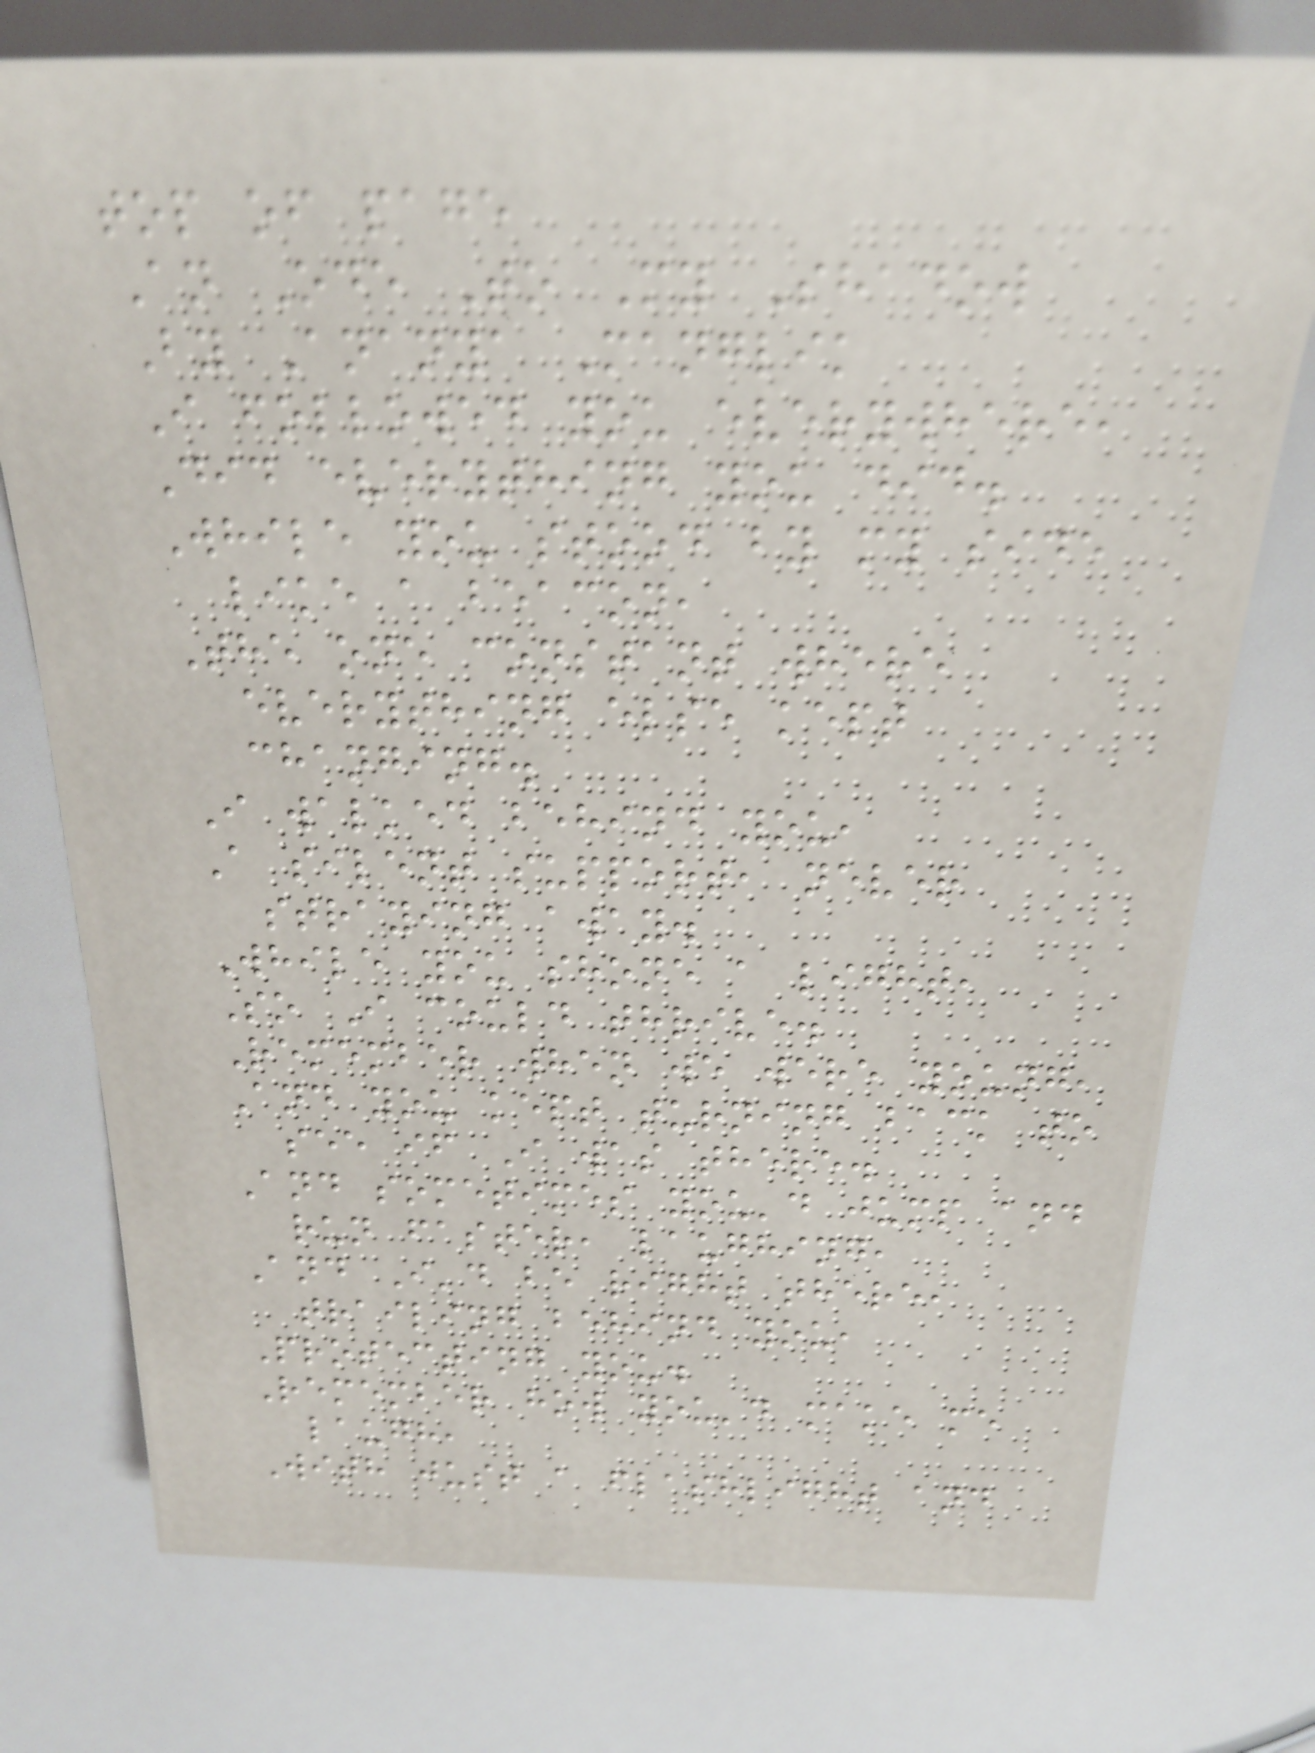top of page
An Ode To My Shadow
By Ananya Manglik
I followed you everywhere,
Did everything you did.
While you stood by my side
like a beacon,
The one constant where
everything else kept
changing.
I walked behind you,
A silent support, never
straying away.
While you shone a light,
So I could thrive.
Remember when we were young,
And you kept turning back to
see if I was there.
And sometimes you'd jump and
run faster, laughing,
And I'd be right there,
trailing behind you,
Protecting you.
Remember how you'd make me
laugh,
With just a flashlight and
